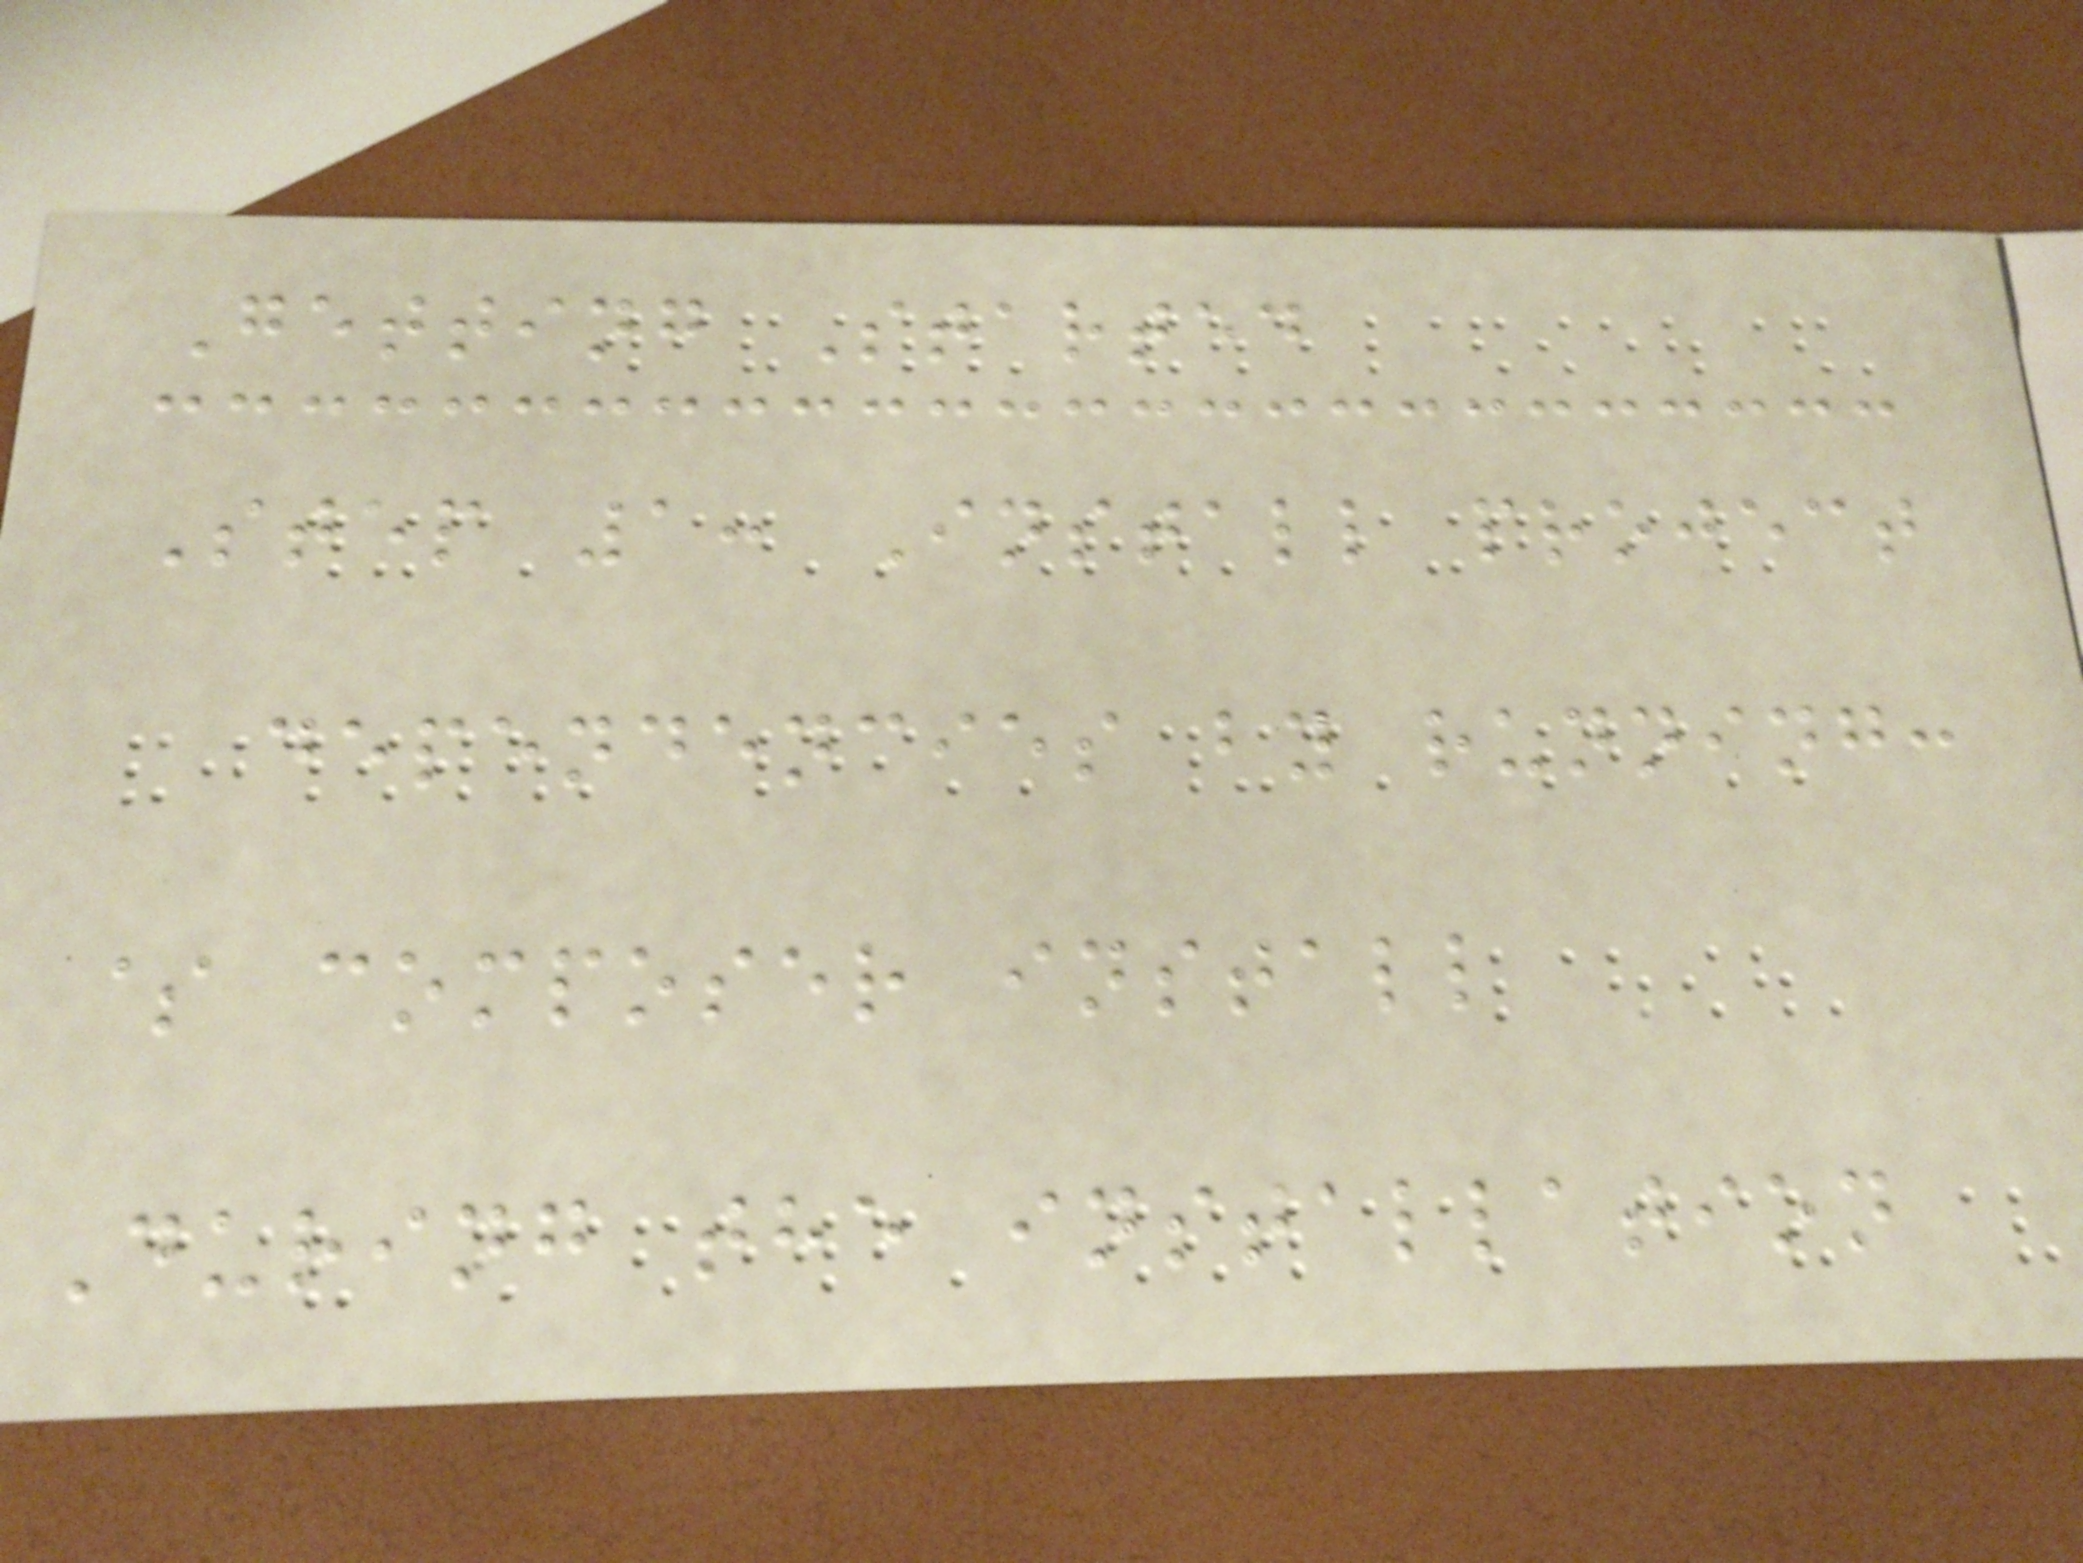Getting Started
Step 1: Install project
dependencies by running:
$ composer install
During the installation
